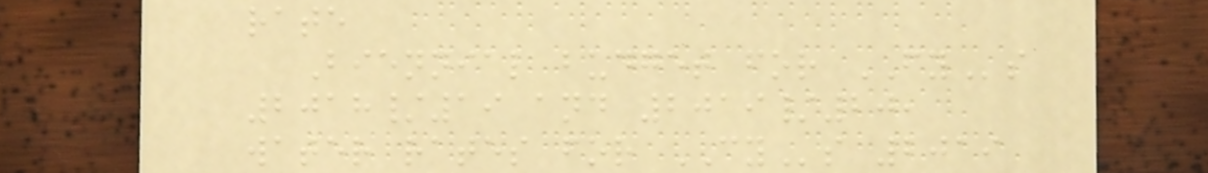rate
Biennial budget for FYs
2018/19 and 2019/20,
water rates for CYs 2019
